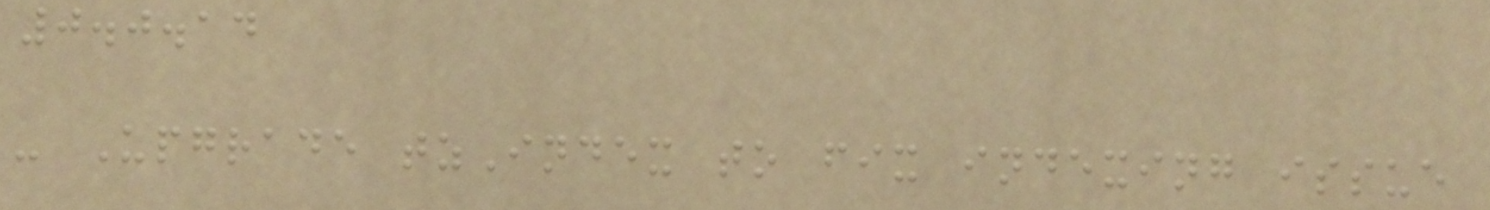0.0.14
- Upgrade tzIndex to fix indexing issue
